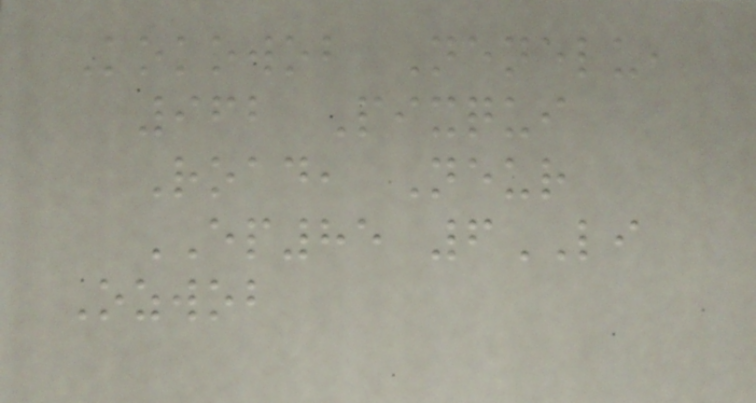Kokowob Nenelu,
962 Pixqui
Road, Neur
EP85 6LI
Ozwob
